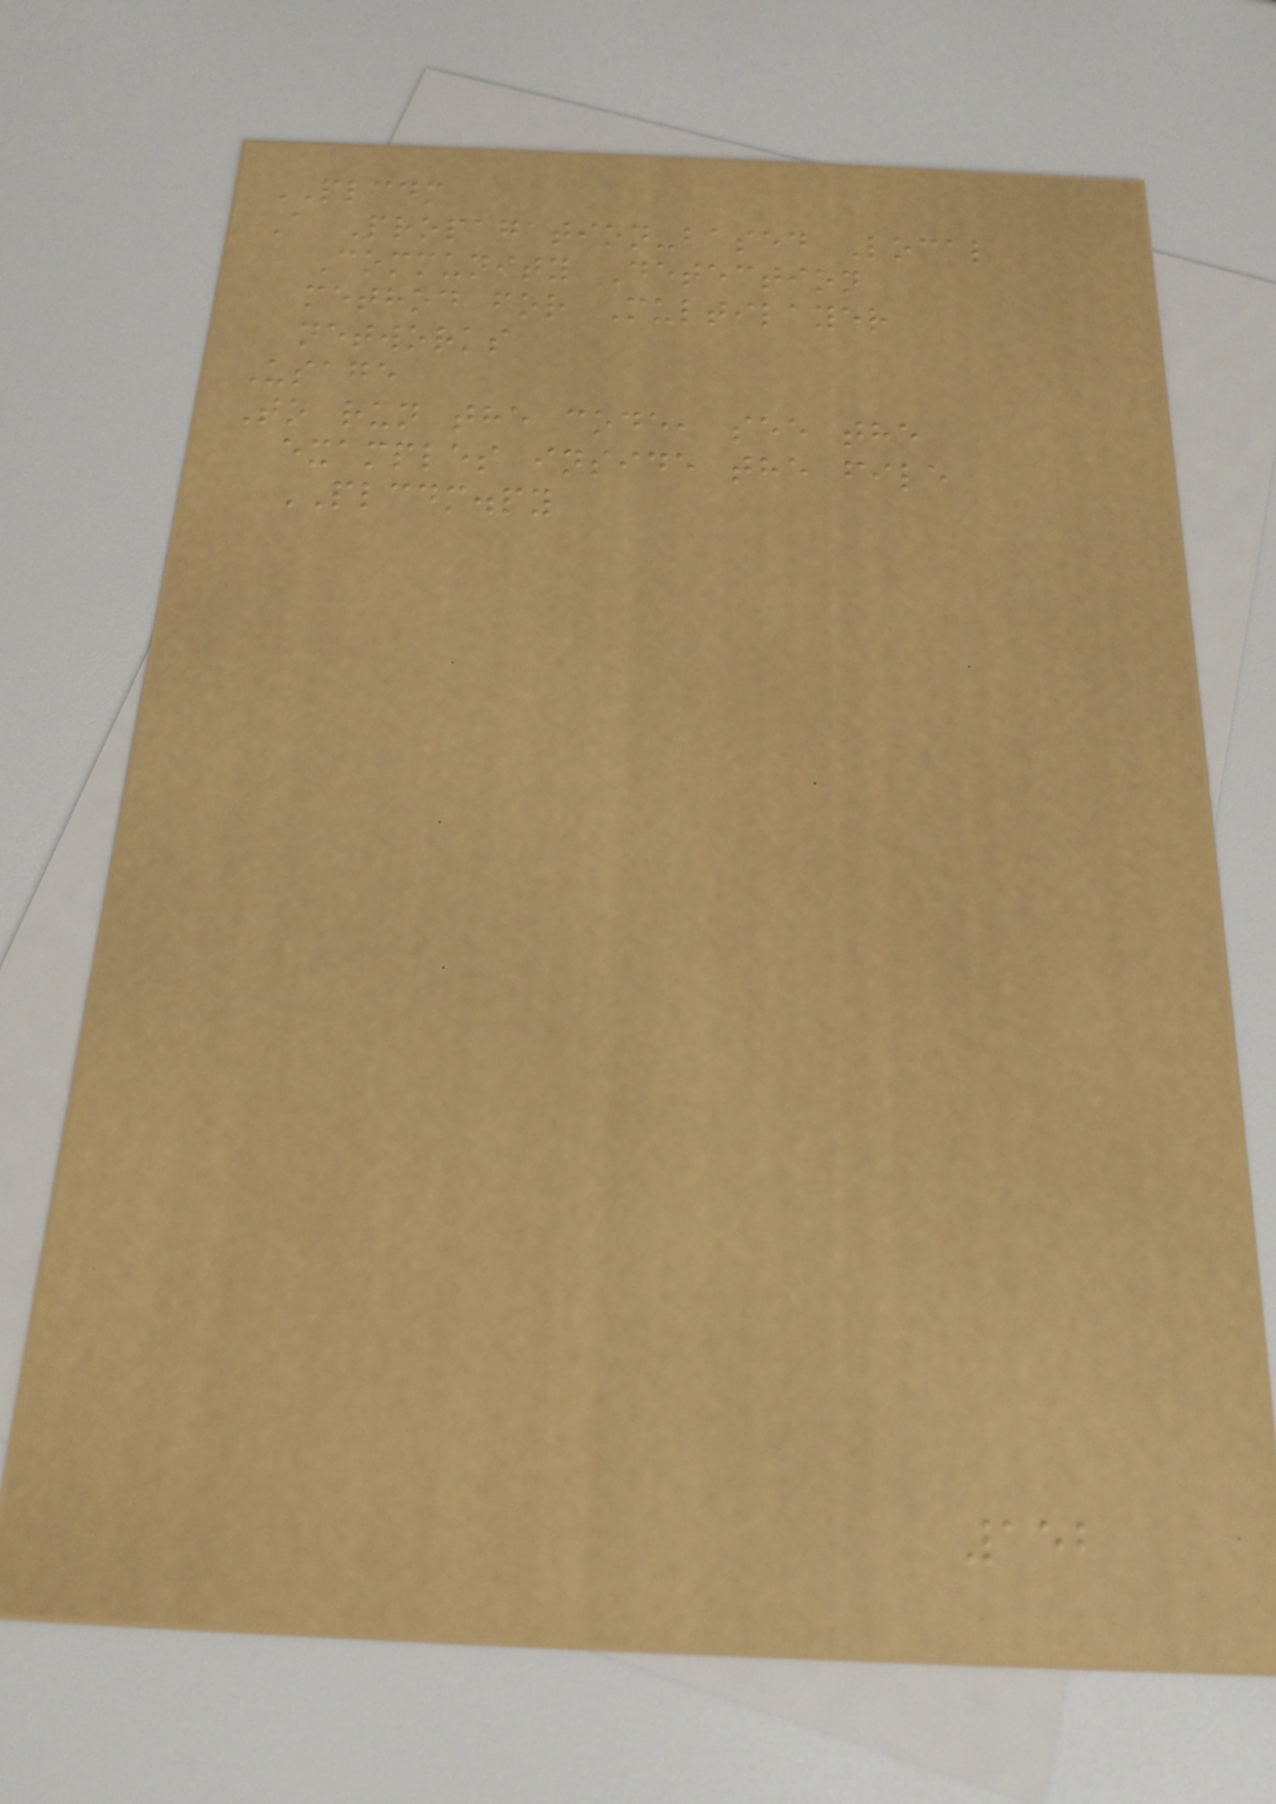PLCDM
A Propagation-based Local
Community Detection
method for Multilayer
networks
Usage
To run the code, see the
examples inside the file
PLCDM.py
152
